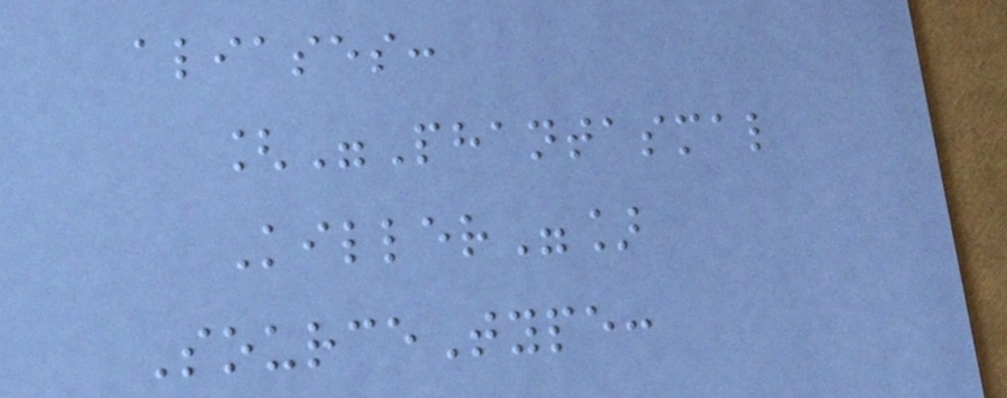aliases:
["Phantasmal
Killer"]
SourceType:
